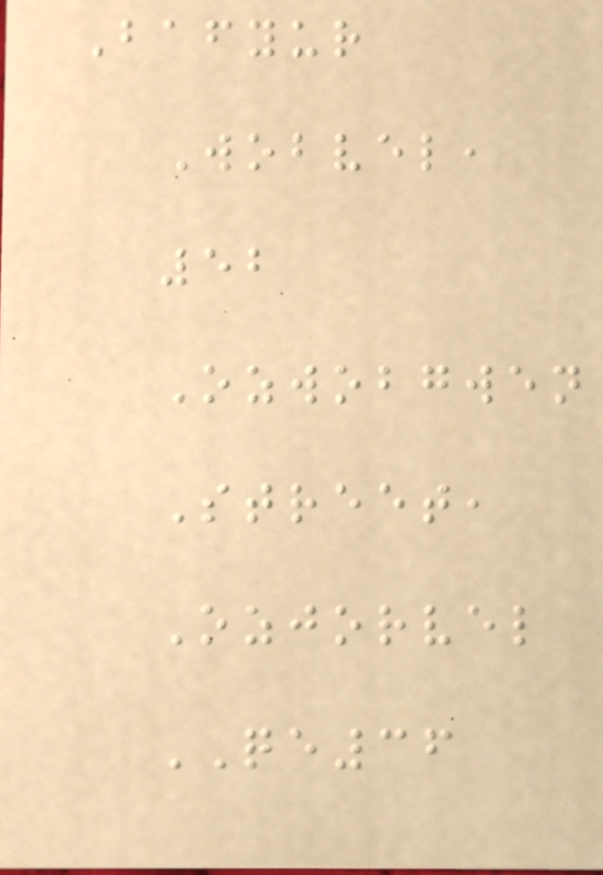Bafyur
Wobvel,
52
Ozwobgwen
Street,
Ozjorvel
QE36
